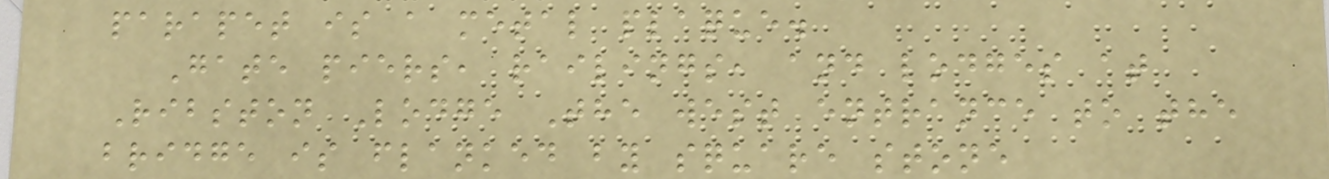parapet is a metal plaque.
Gate piers, railings, and lodges at
Ribston Lodge The west entrance to the
bridge is flanked by square stone
